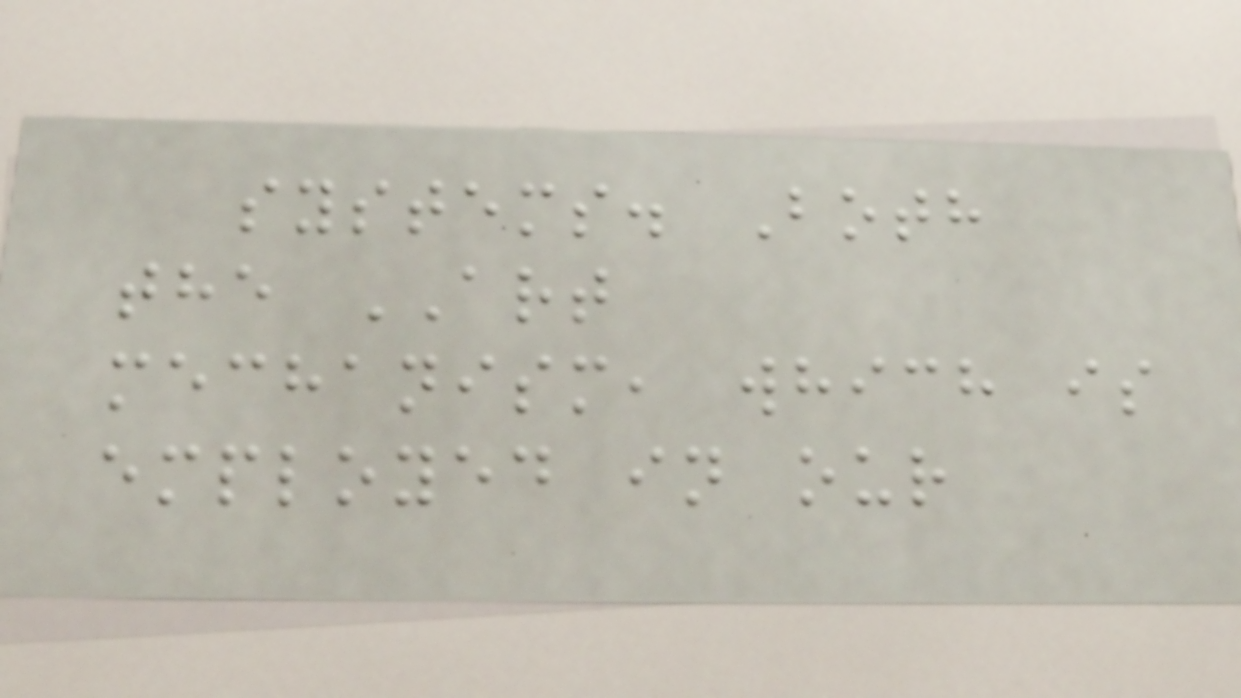systems. Both
the ART
mechanism, which is
employed in our
